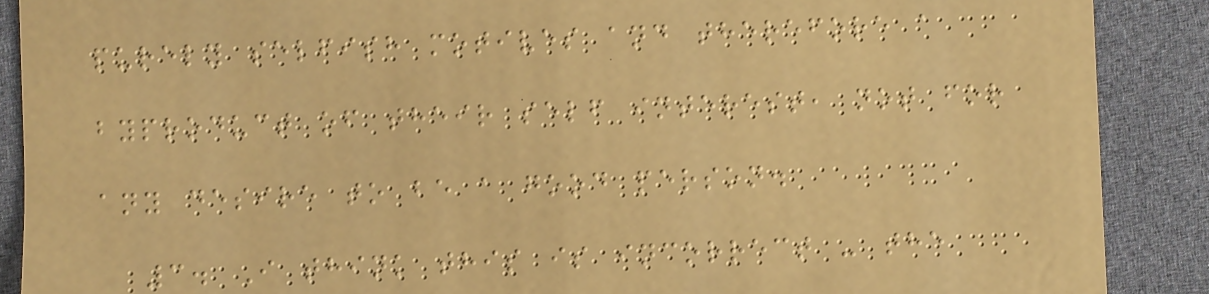purely selfish motives and therefore a
byproduct of their self interest, not for
any desire to be a good person.
3. I think this is incorrect - the
